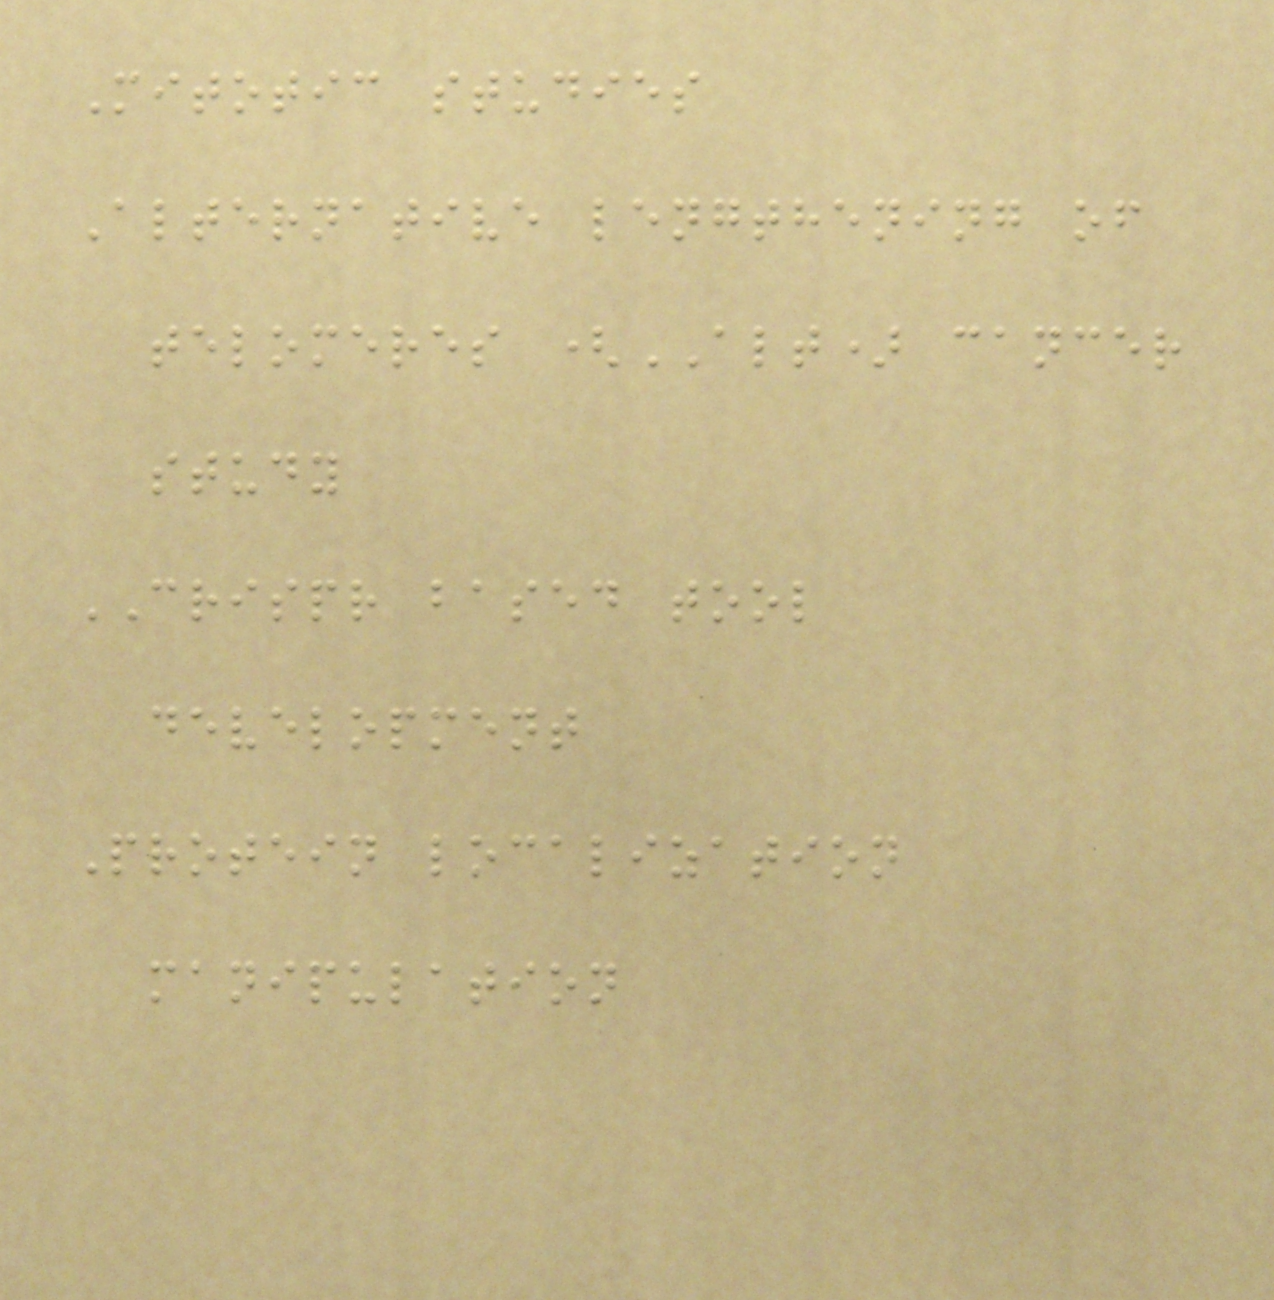Mitotic studies
Alternative lengthening of
telomeres (ALT) cancer
study
CRISPR based tool
development
Protein localization
manipulation
